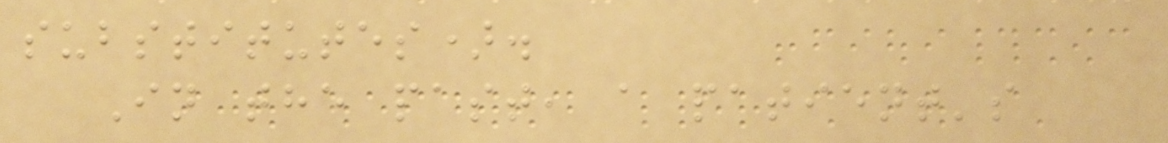substitutes).
In the past, a patient's
